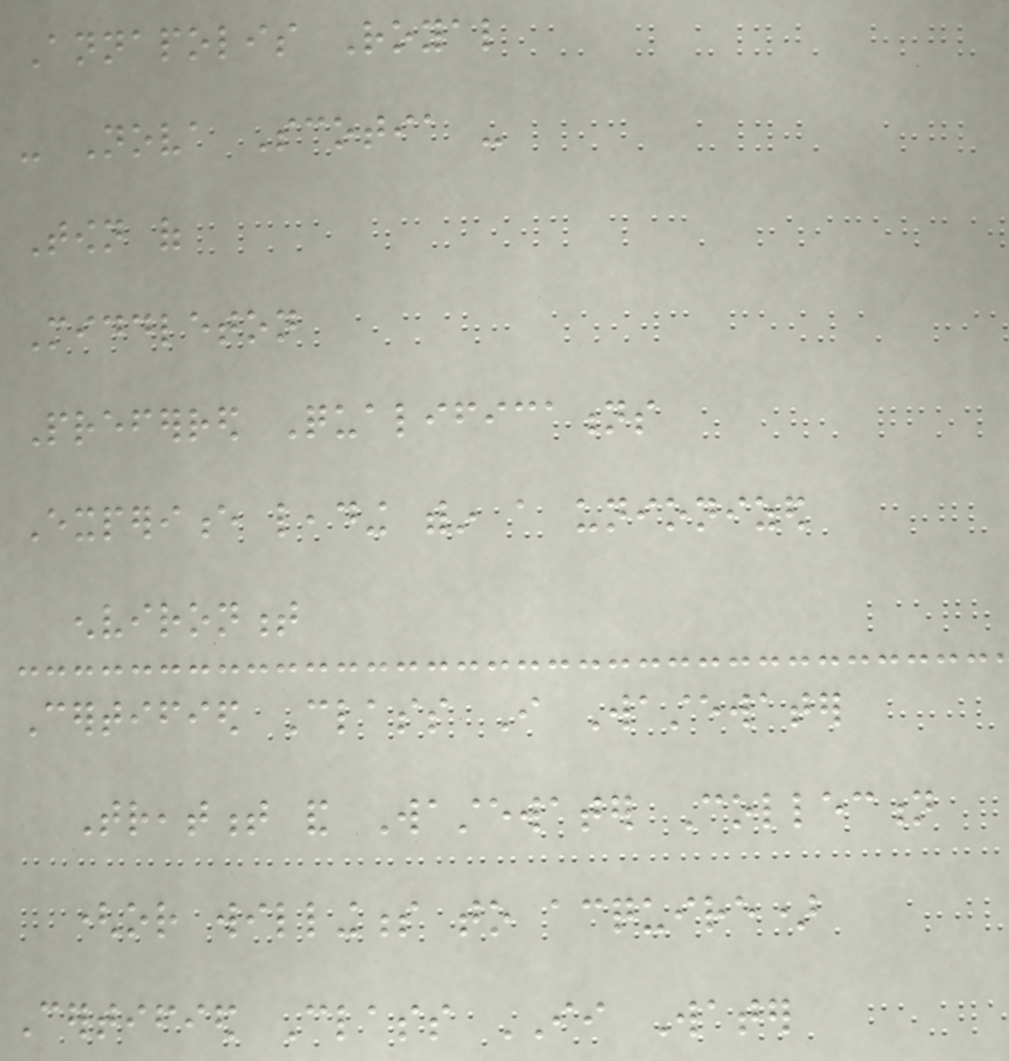Annapolis Royal
- Nova Scotia -
Town of
Middleton
Preferred Qualifications
Experience leading within a unionized
environment
Certified Class I Wastewater
Treatment and Wastewater Collection
(or willingness to acquire)
Certified Class II Water
